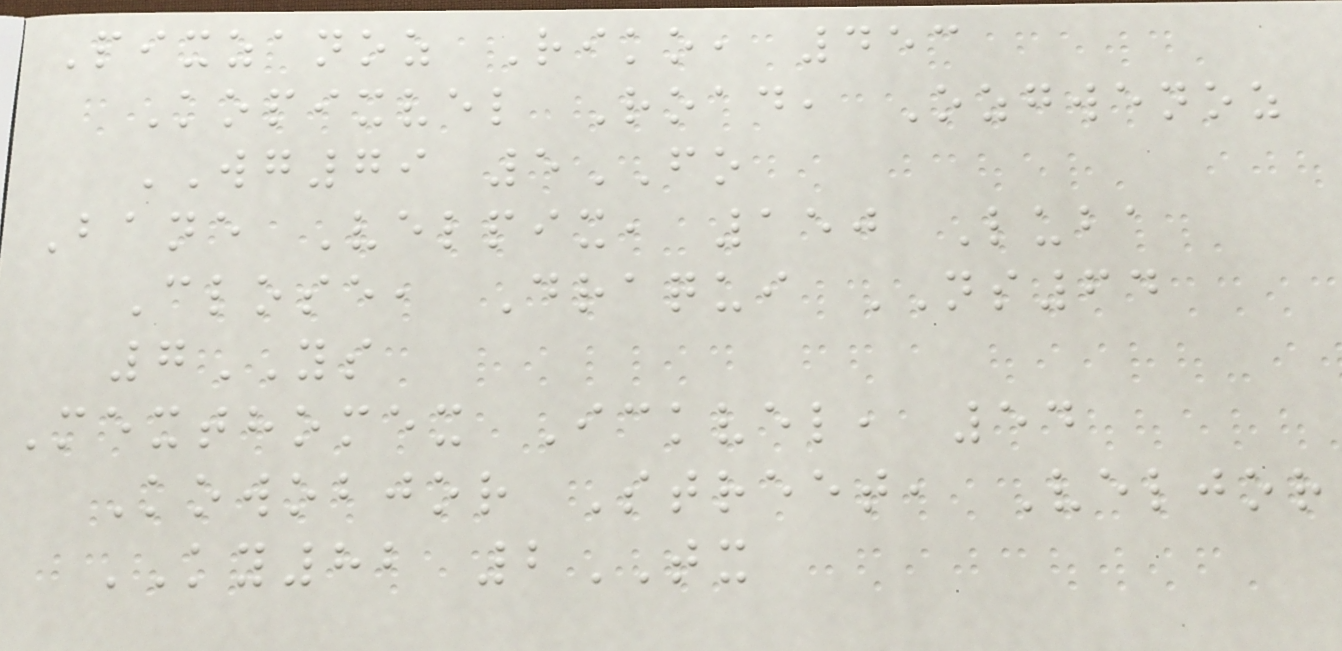Pixzanoz Riko, 453
Kopixvel Road, Ozgwenoz
WG79 5FO
Bane Velpix, 150 Luba
Close, Draqui NS64
7YS
Mexthomex Ickvel, 54
Kowobjor Street, Veljor
KY82 2TX
